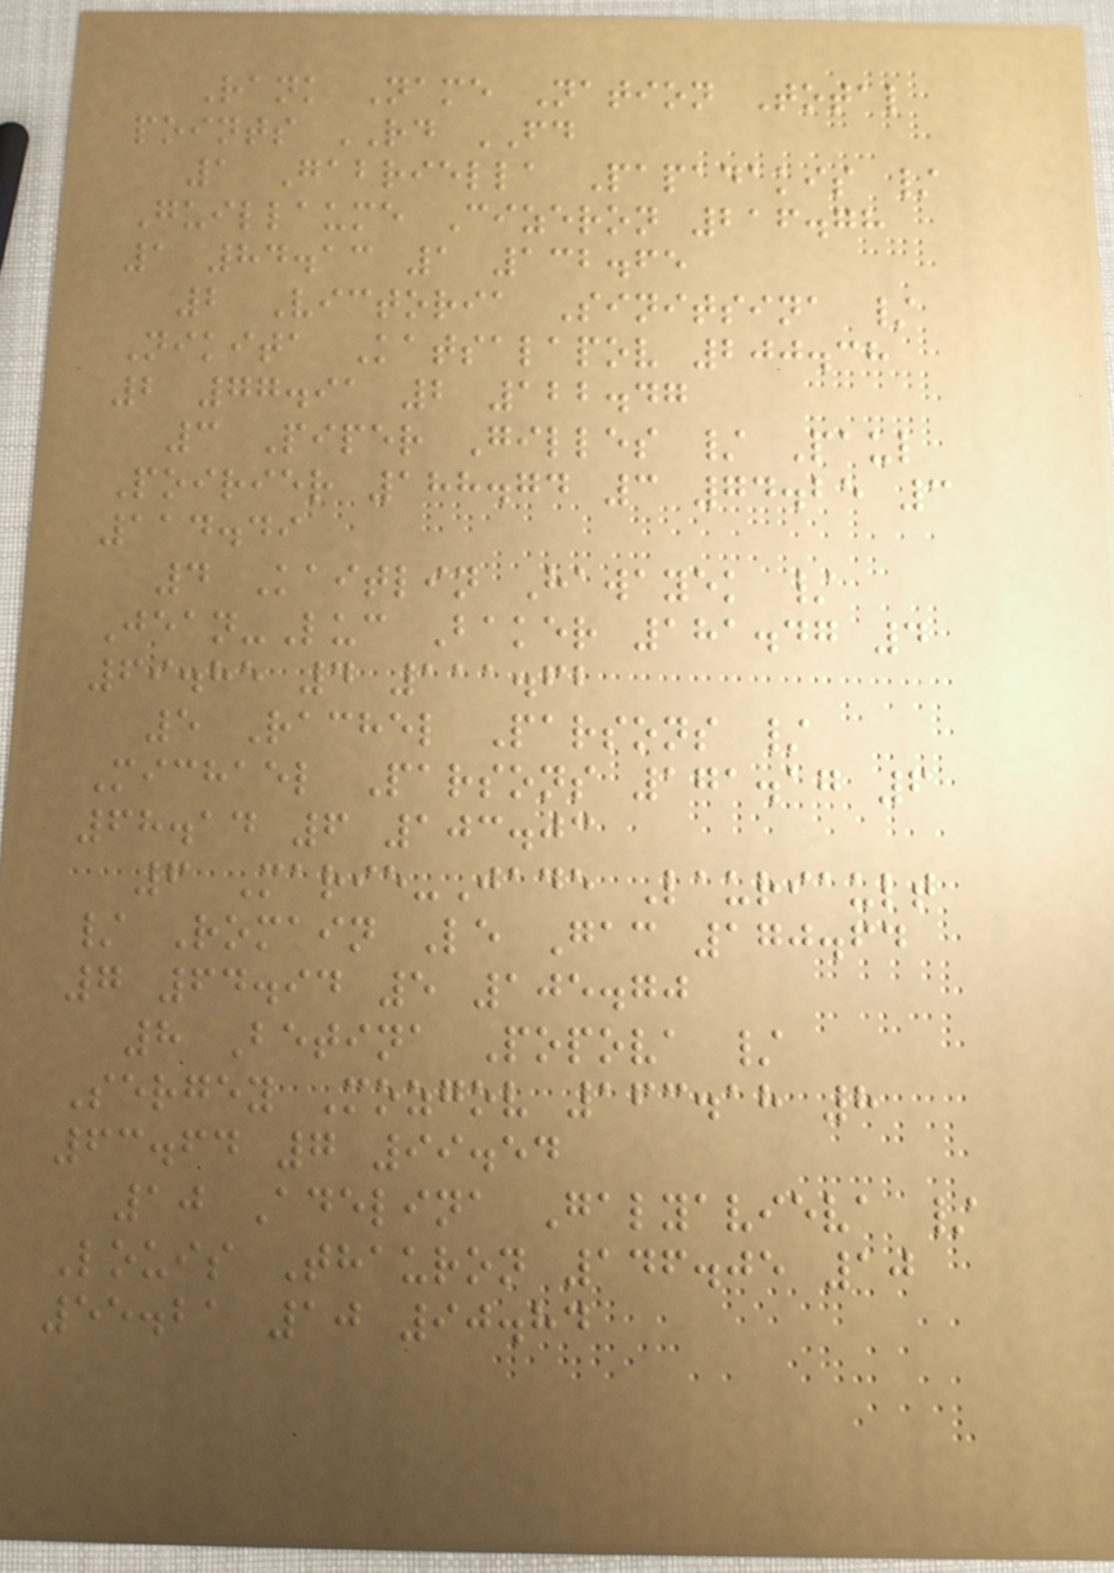Rank Name Nation Total
points RD FD
1 Gabriella Papadakis /
Guillaume Cizeron 216.78
1 84.13 1 132.65
2 Victoria Sinitsina /
Nikita Katsalapov 200.38
2 77.91 2 122.47
3 Piper Gilles / Paul
Poirier 188.74 3 74.25 3
114.49
4 Kaitlin Hawayek /
Jean-Luc Baker 181.47 4
69.85 4 111.62
5 Rachel Parsons /
Michael Parsons 171.17 6
68.14 6 103.03
6 Marie-Jade Lauriault
/ Romain Le Gac 170.64
7 64.94 5 105.70
8 Betina Popova /
Sergey Mozgov 163.18 8
63.64 7 99.54
10 Adelina Galyavieva /
Louis Thauron 146.05 10
55.21 10 90.84
